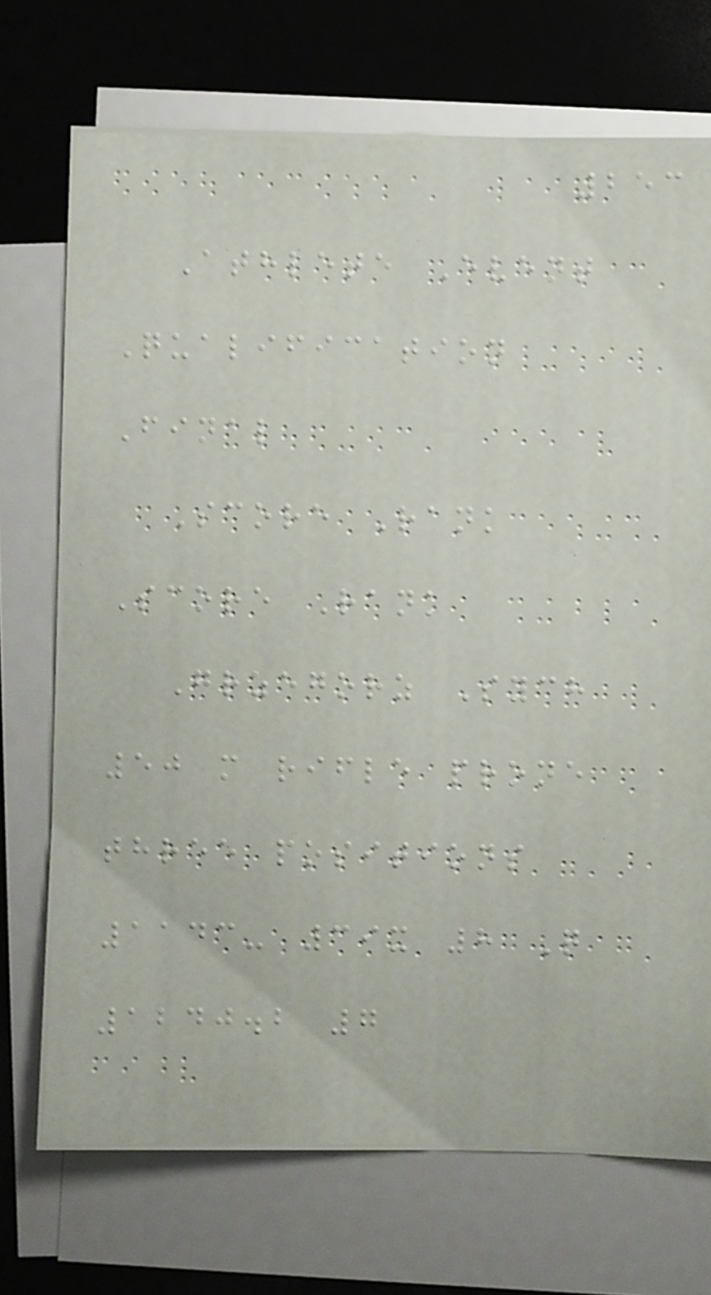253
Athlete Event
Qualification
Final
Score Rank
Score Rank
Grzegorz Sych
50 m rifle prone
three positions
1143- 39x 8 Q
1240.2 7
